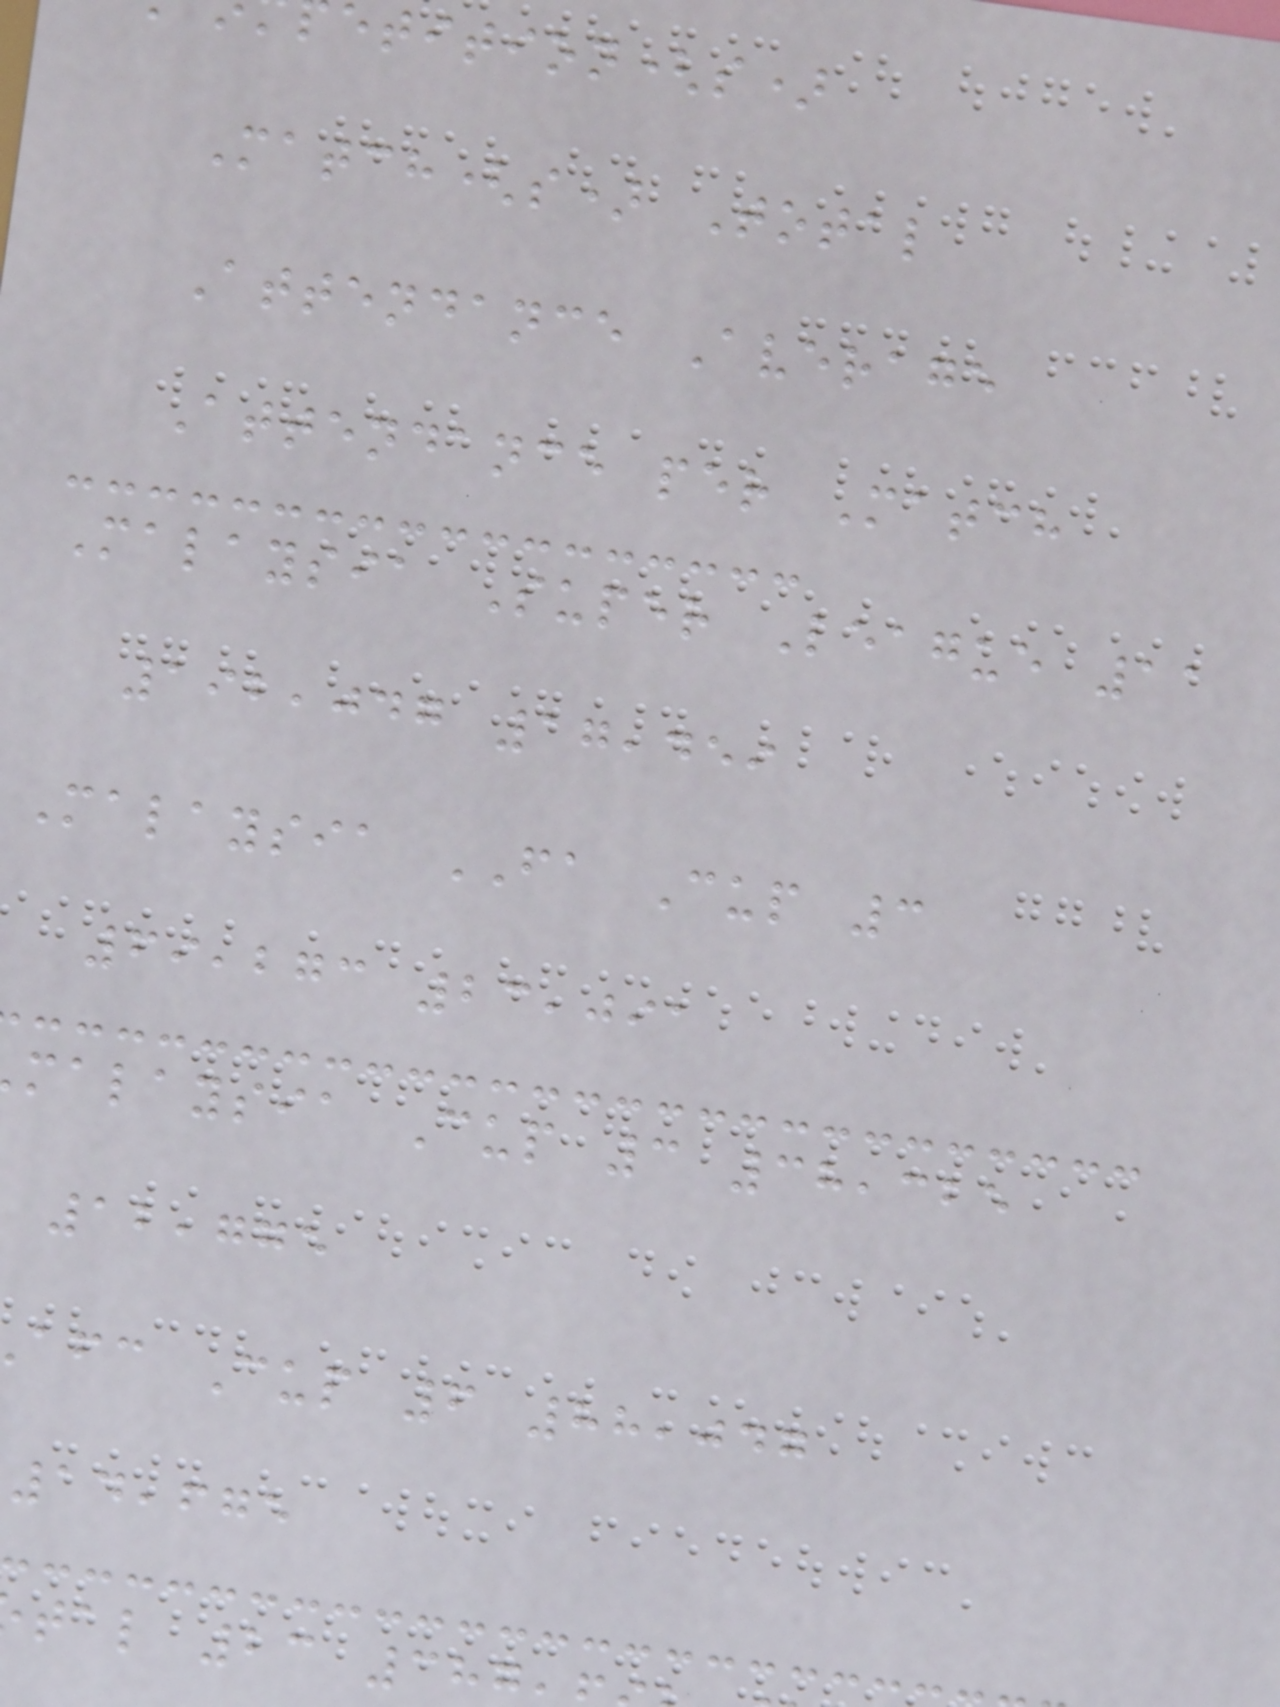etition(s)
Match(s) Total
Attendance Average
Attendance per Match
Malaysia Super League 11
192,047 17,459
Malaysia FA Cup 3
69,273 23,091
malaysia Cup 3 38,325
12,775
afc Cup 6 88,047
14,675
tal 23 38
